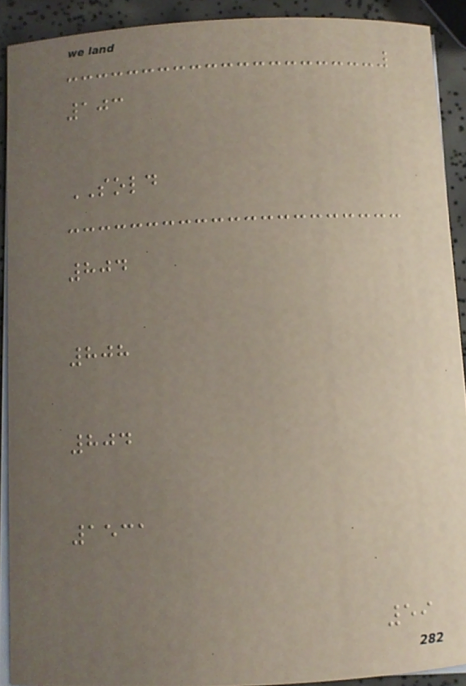103
SOLD
804
808
804
1531
59
